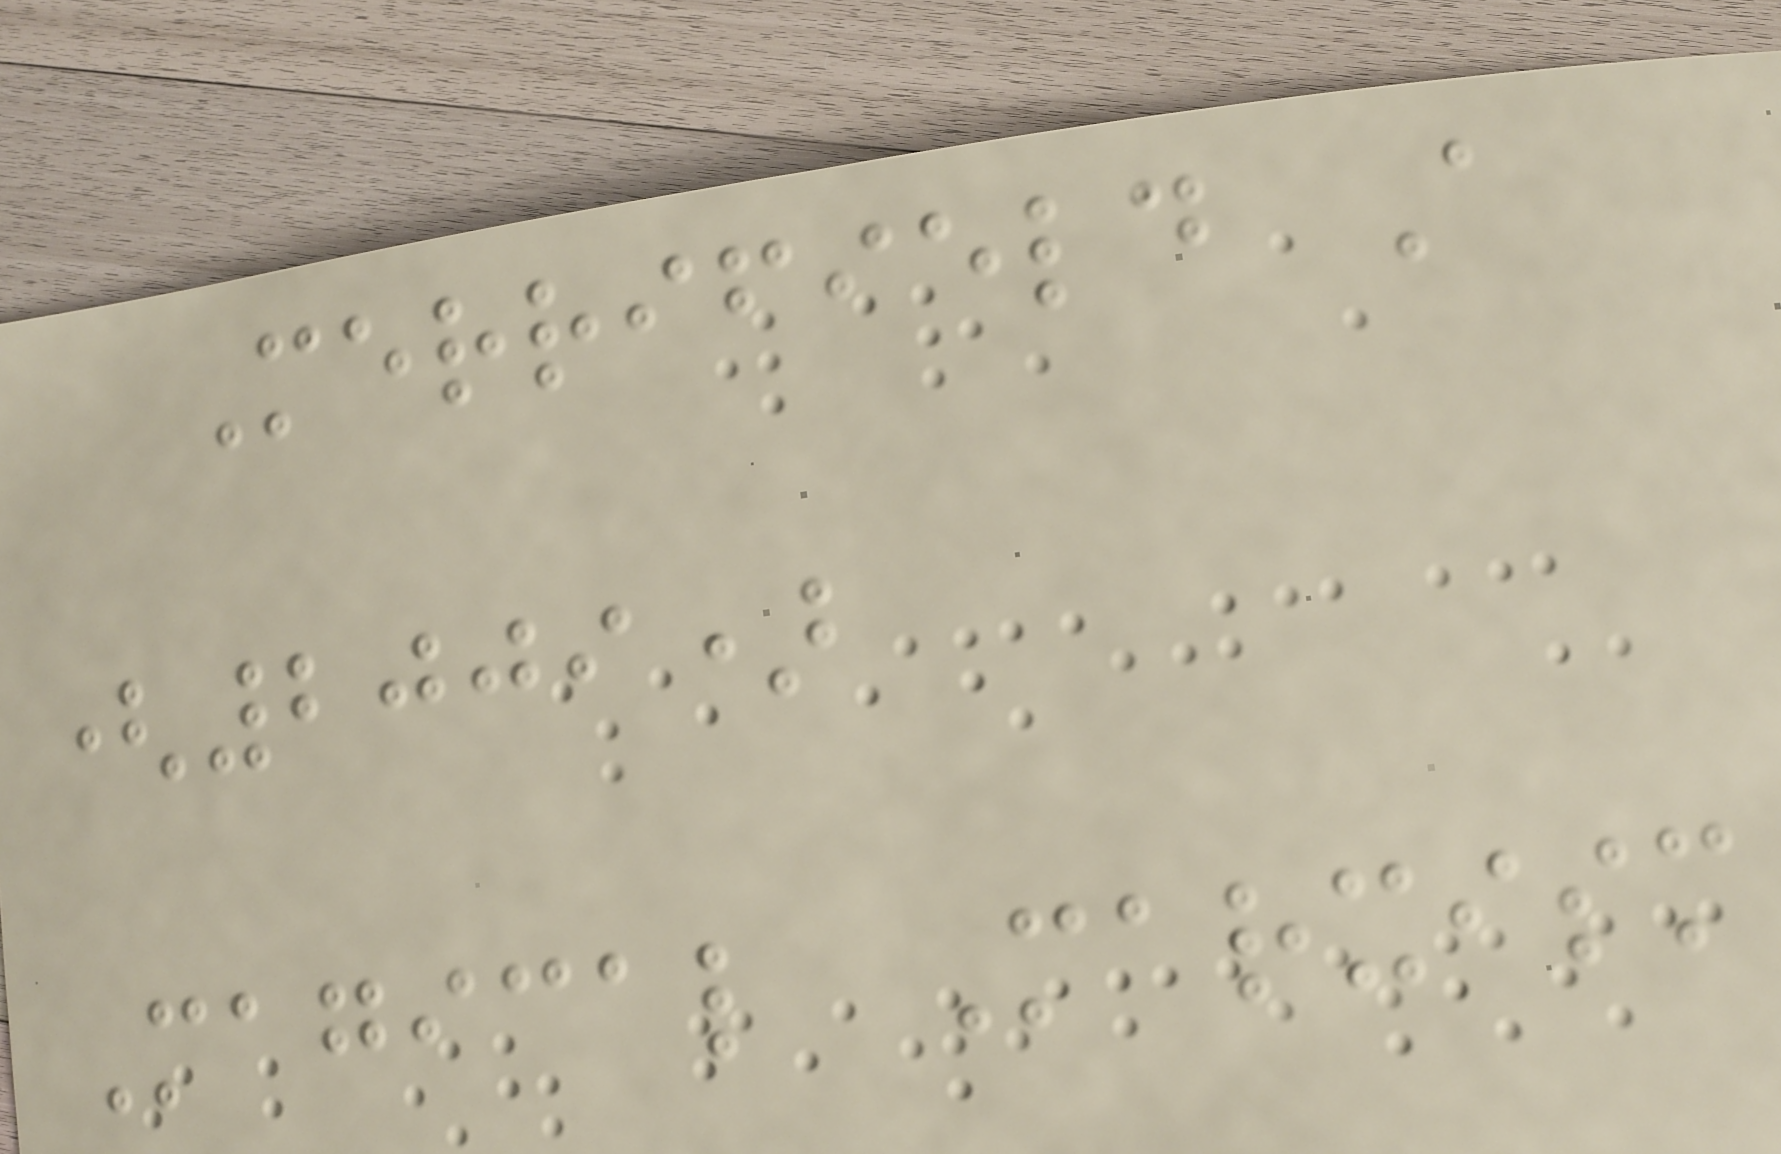Merrifield A
(2009)
Magical Marxism
